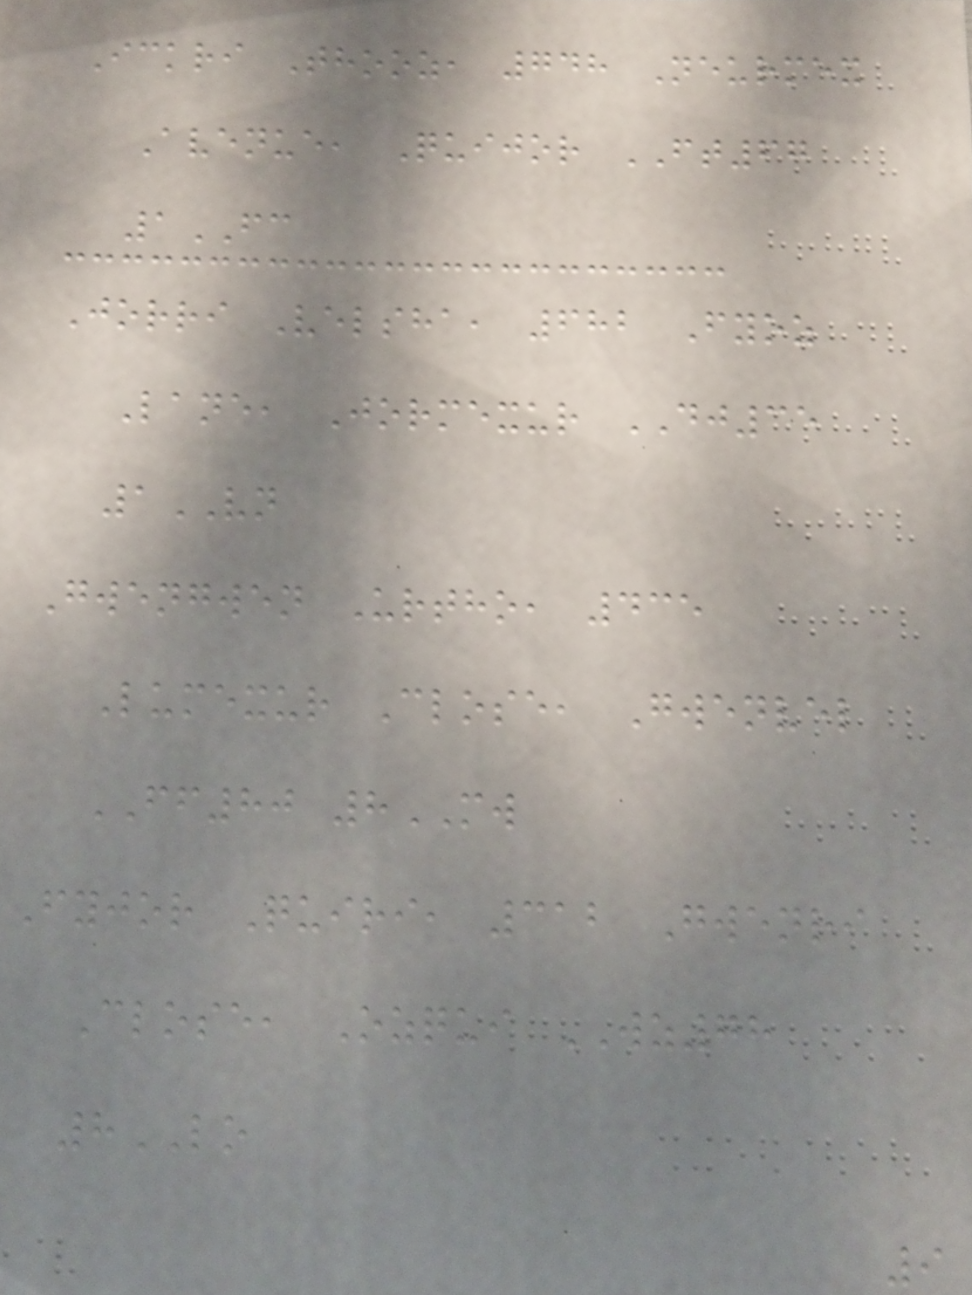Ickri Thooz, 748 Neurmex
Avenue, Quijor FT67
1FC
Jorri Velsha, 682 Fyoz
Lane, Jormexur DJ35
1VN
Gwengwen Urtho, 435
Lumexur Close, Gwenvel
FF80 8MW
Fyjor Quiri, 312 Gwenri
Close, Ozqui WZ78
8LO
9
